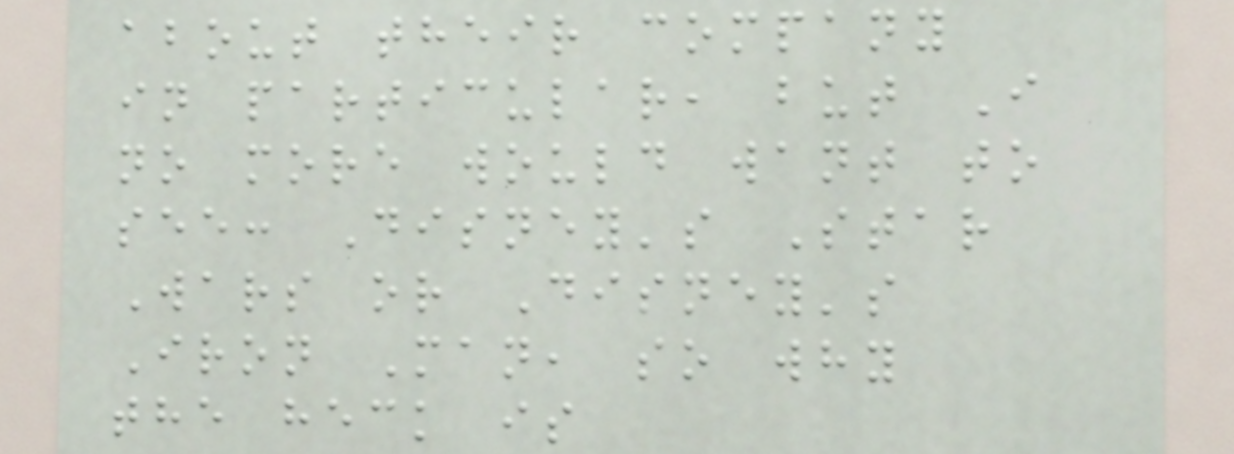about their company
in particular, but I
no more would want to
see: Disney's Star
Wars or Disney's
Iron Man, so why
the heck is
